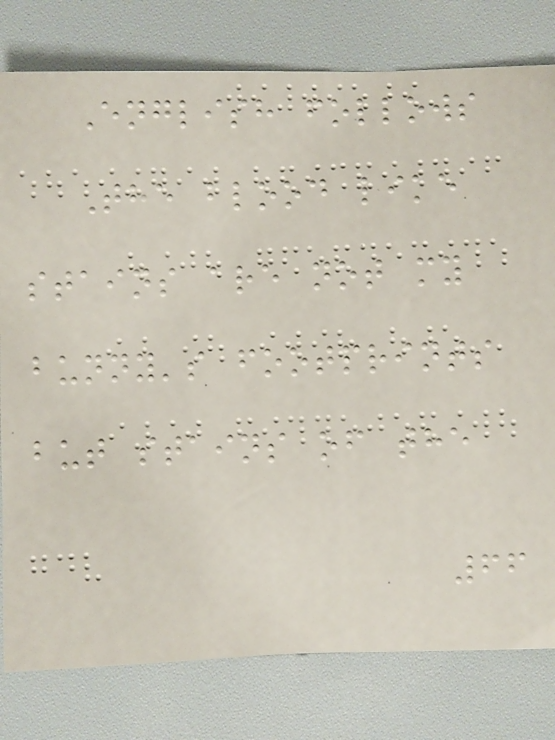English follows
The blood like
stains are not my
bunny's footprints
but stains of the
66
